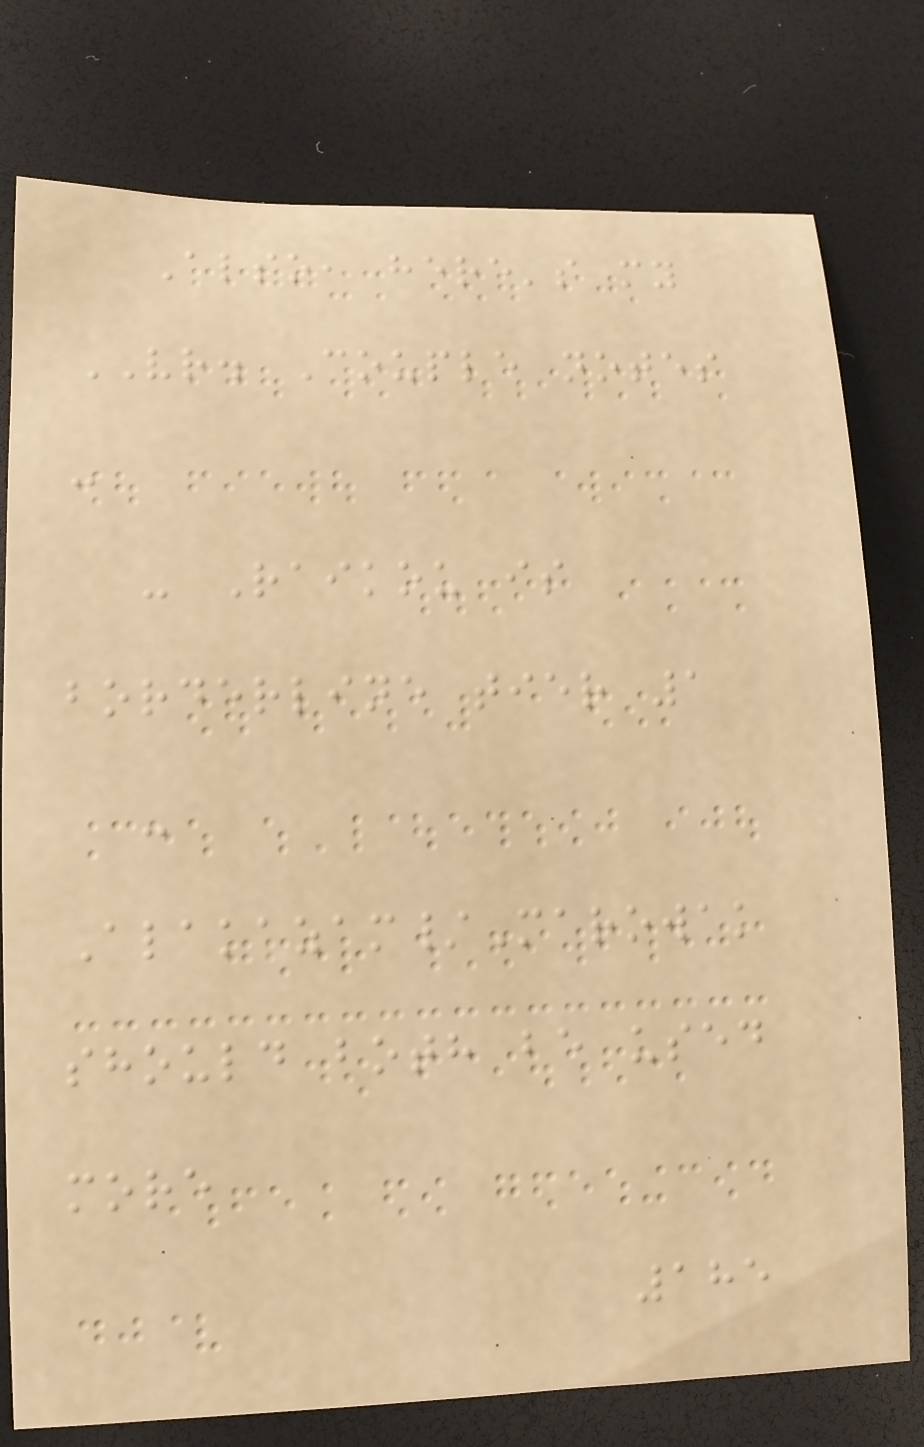Also, here's my
VR. Couple notes
-
- Raikou is
borderline tier 1
-
Alakazam/Marowak
should both be used
more
185
